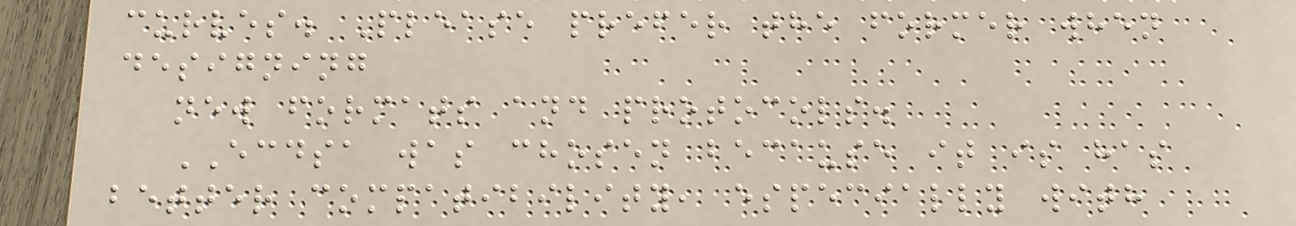curves. Please prefer the former when
designing
new formats and protocols.
ECDSA was chosen because it is has
better compatibility, especially with
